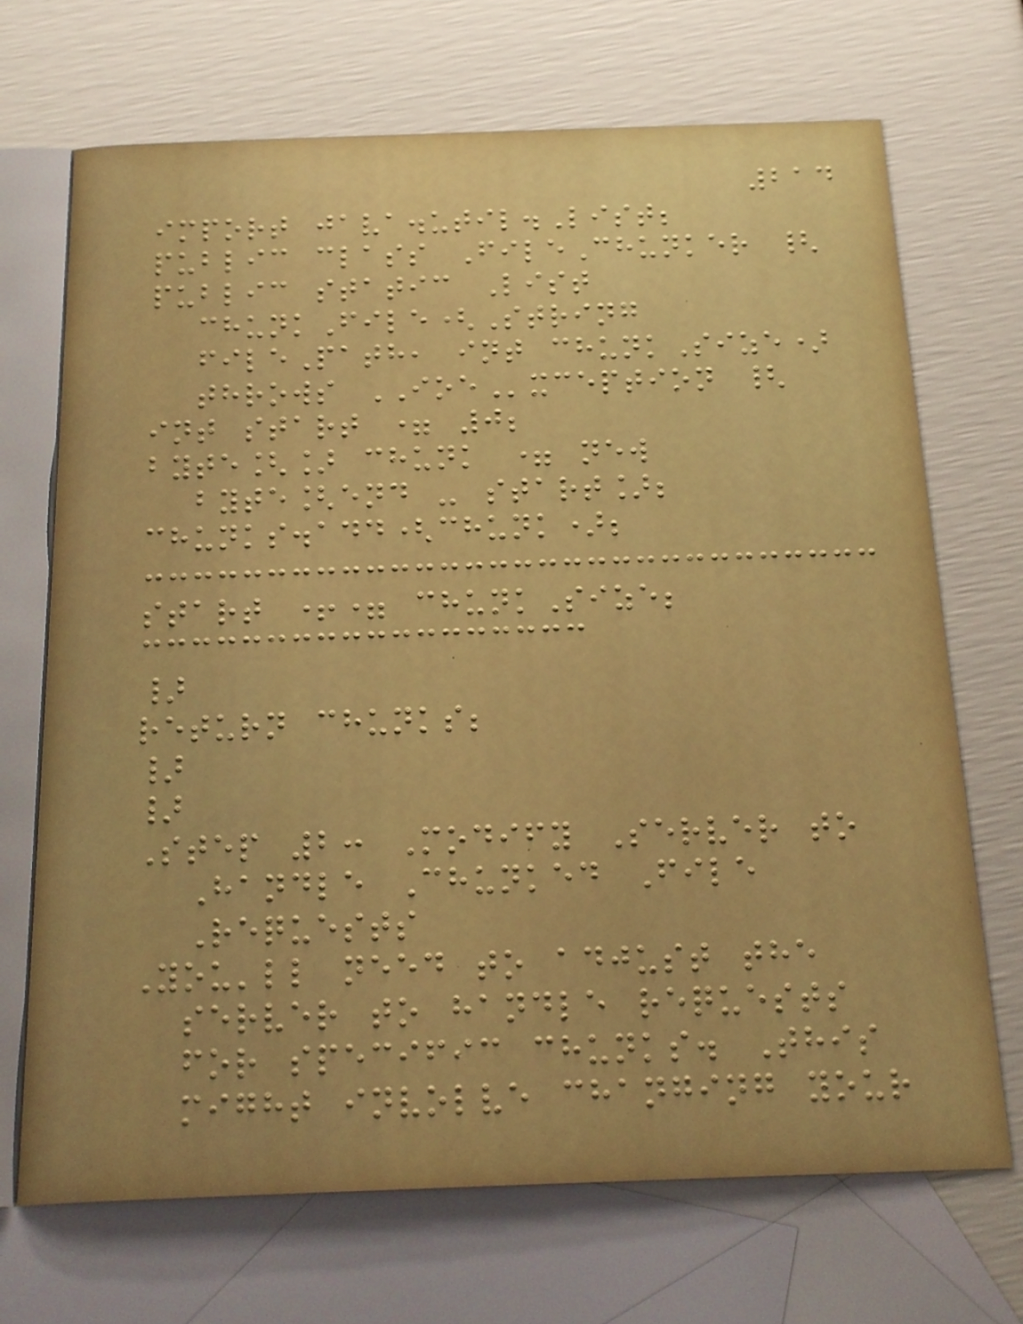214
import java.util.List;
public class FileChunker {
public static List
chunkFile(String
filePath, int chunkSize)
throws IOException {
int start = 0;
byte[] chunk = new
byte[end - start];
chunks.add(chunk);
start += chunkSize;
}
return chunks;
}
}
Step 2: Modify Server to
Handle Chunked File
Requests
You'll need to adjust the
server to handle requests
for specific chunks. This
might involve changing your
